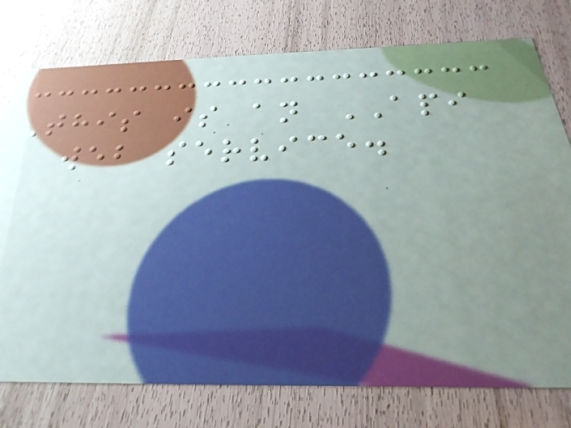This is an API
web service.
